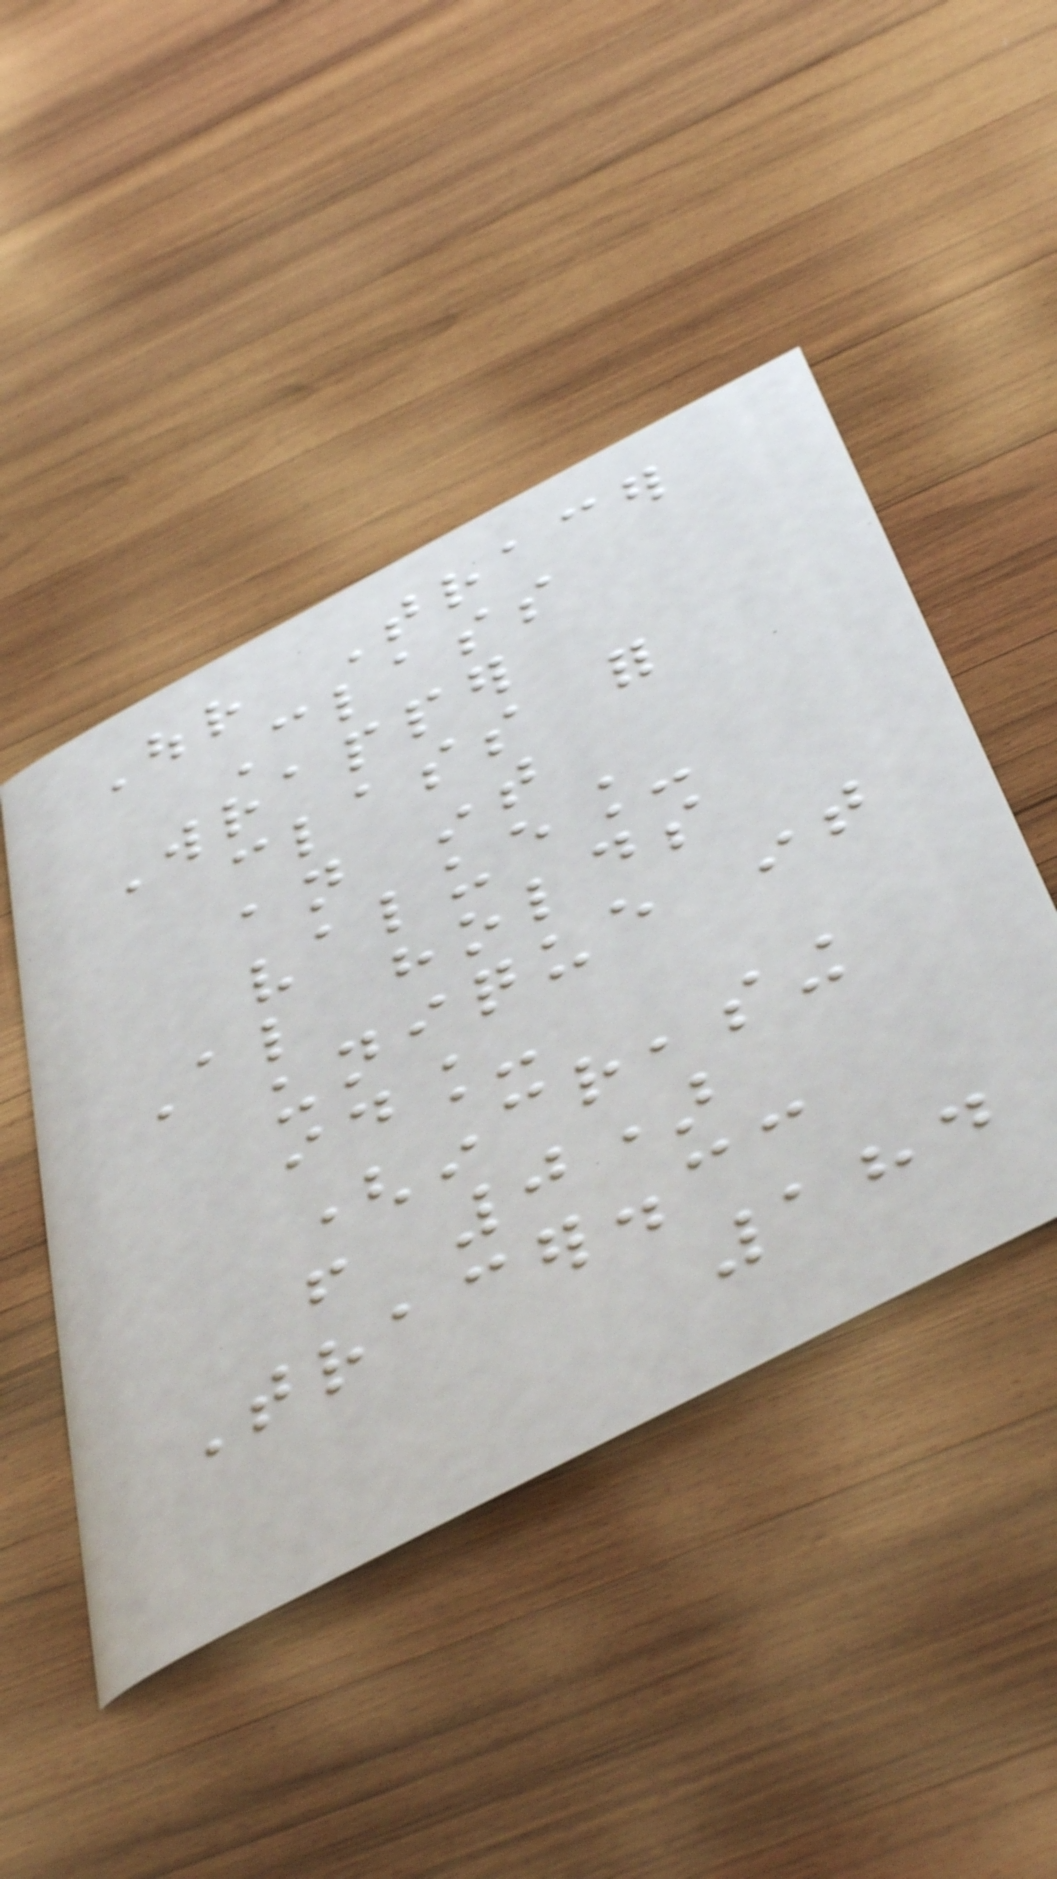Our Tracer
Class
Wrapper
class for
an int
value_
Also holds
unique int
id_
(increasing
from 0)
Tracer.cc
184
